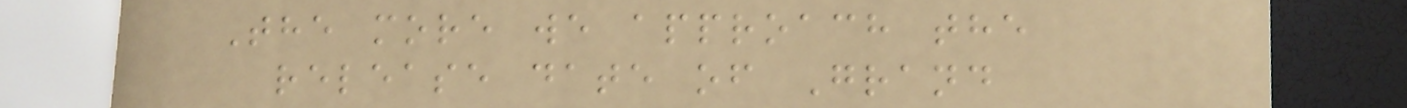The more we approach the
release date of Grand
